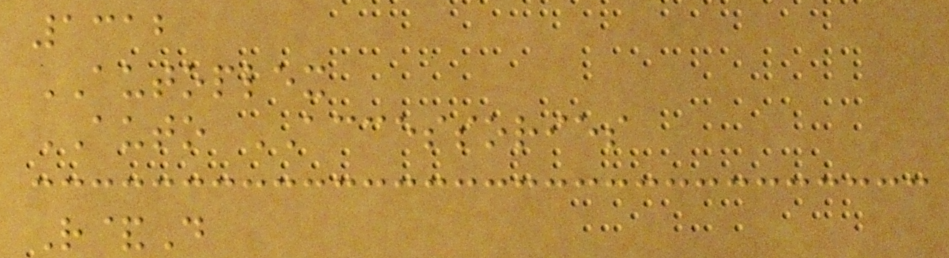1312
AUTOPLEX
AUTO ACCESSORIES
R&D
